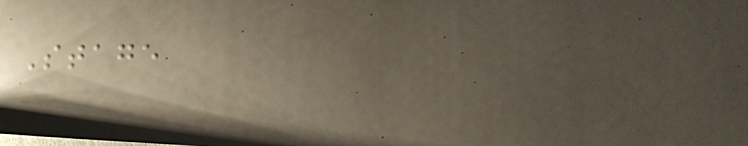Stage
